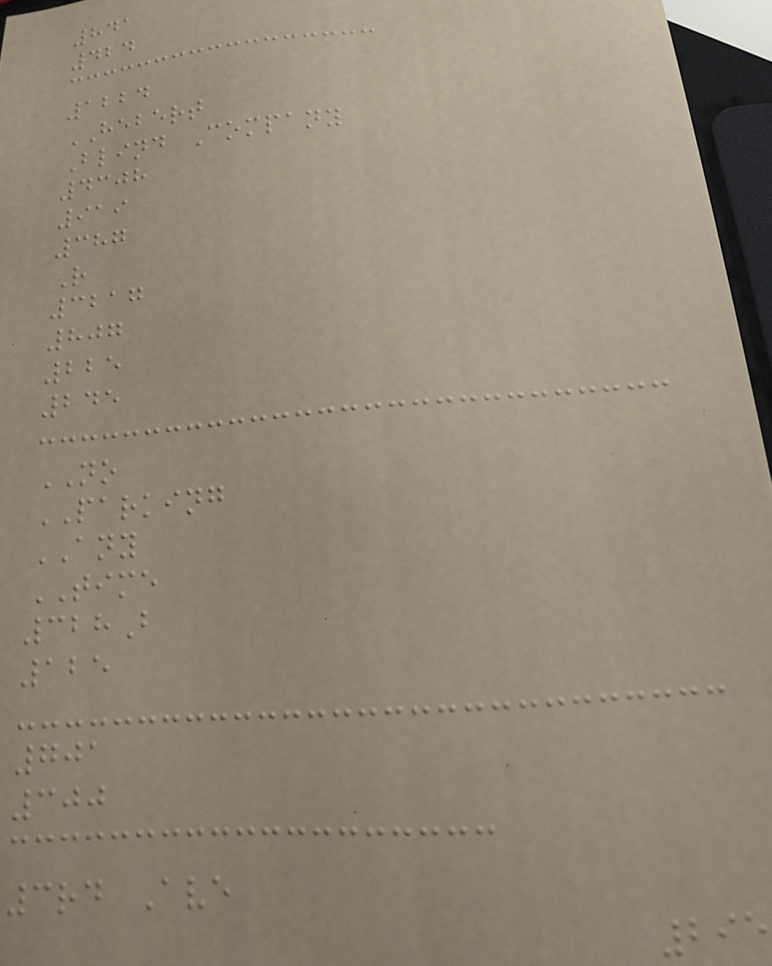841
424
1224
HEBERT
Blind Company
4308
919
387
R
3217
807
225
245
NO
PARKING
ANY
TIME
328B
125
701
300
3rd Ave
295
